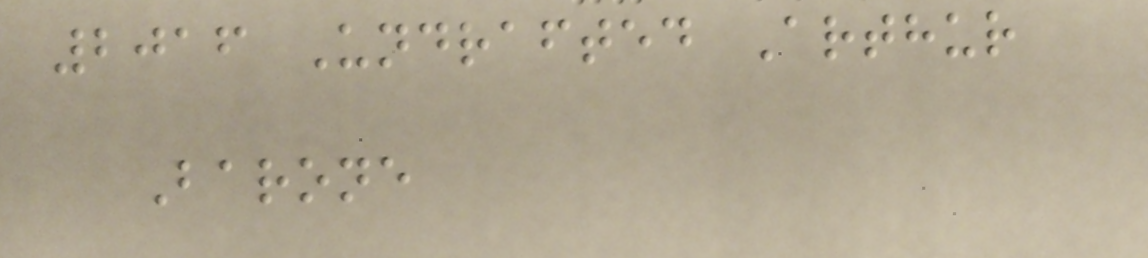2016 Undrafted Arthur
Barone
